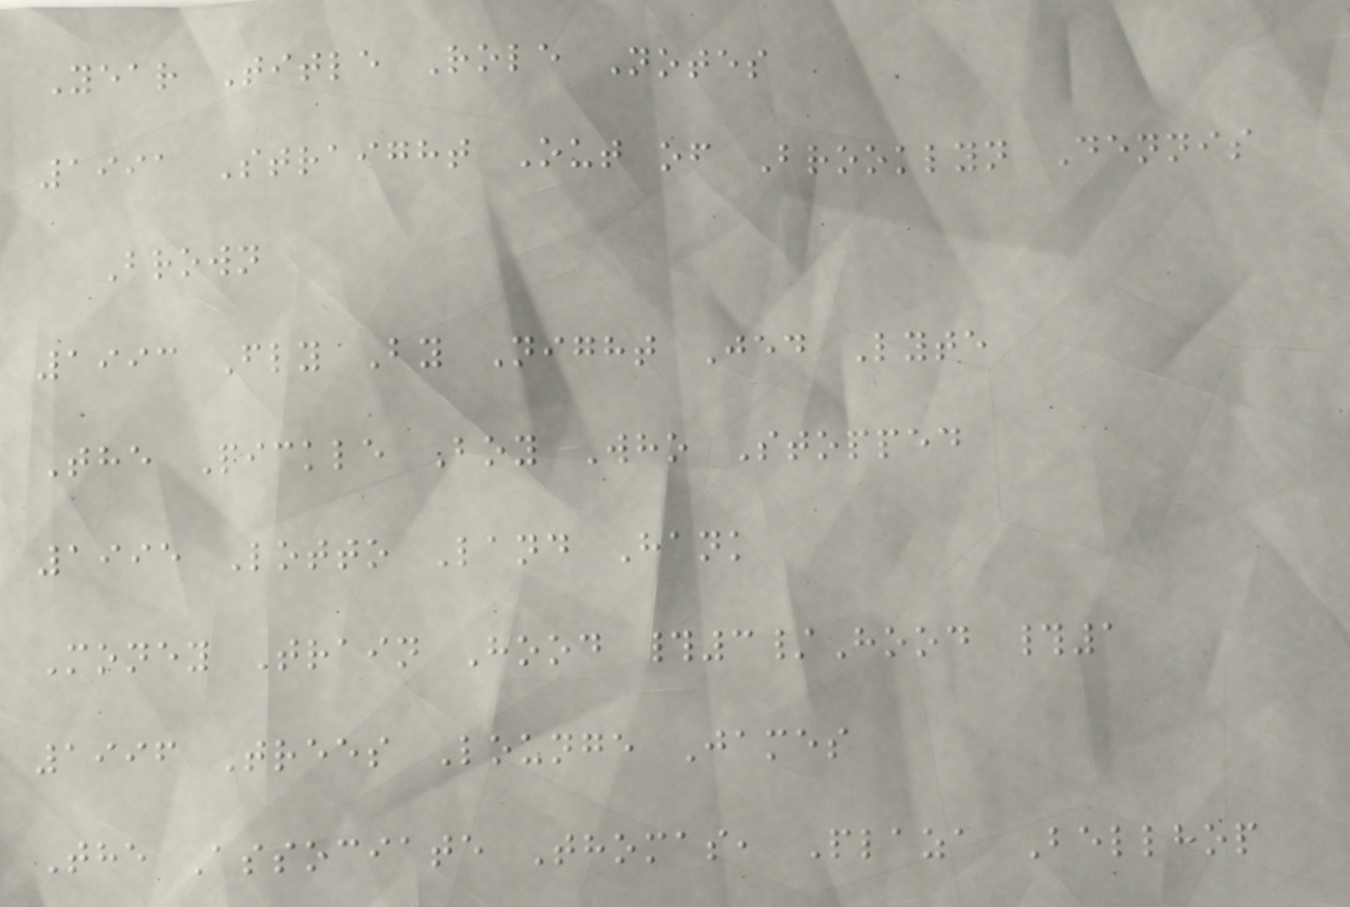Year Title Role Notes
1991 Straight Out of Brooklyn Dennis
Brown
1993 Fly By Night Jed Lyte
The Pickle Boy Who Stopped
1995 Lotto Land Hank
Money Train Hood #3/Hood #1
1996 Trees Lounge James
The Associate Thomas, Plaza Bellhop
